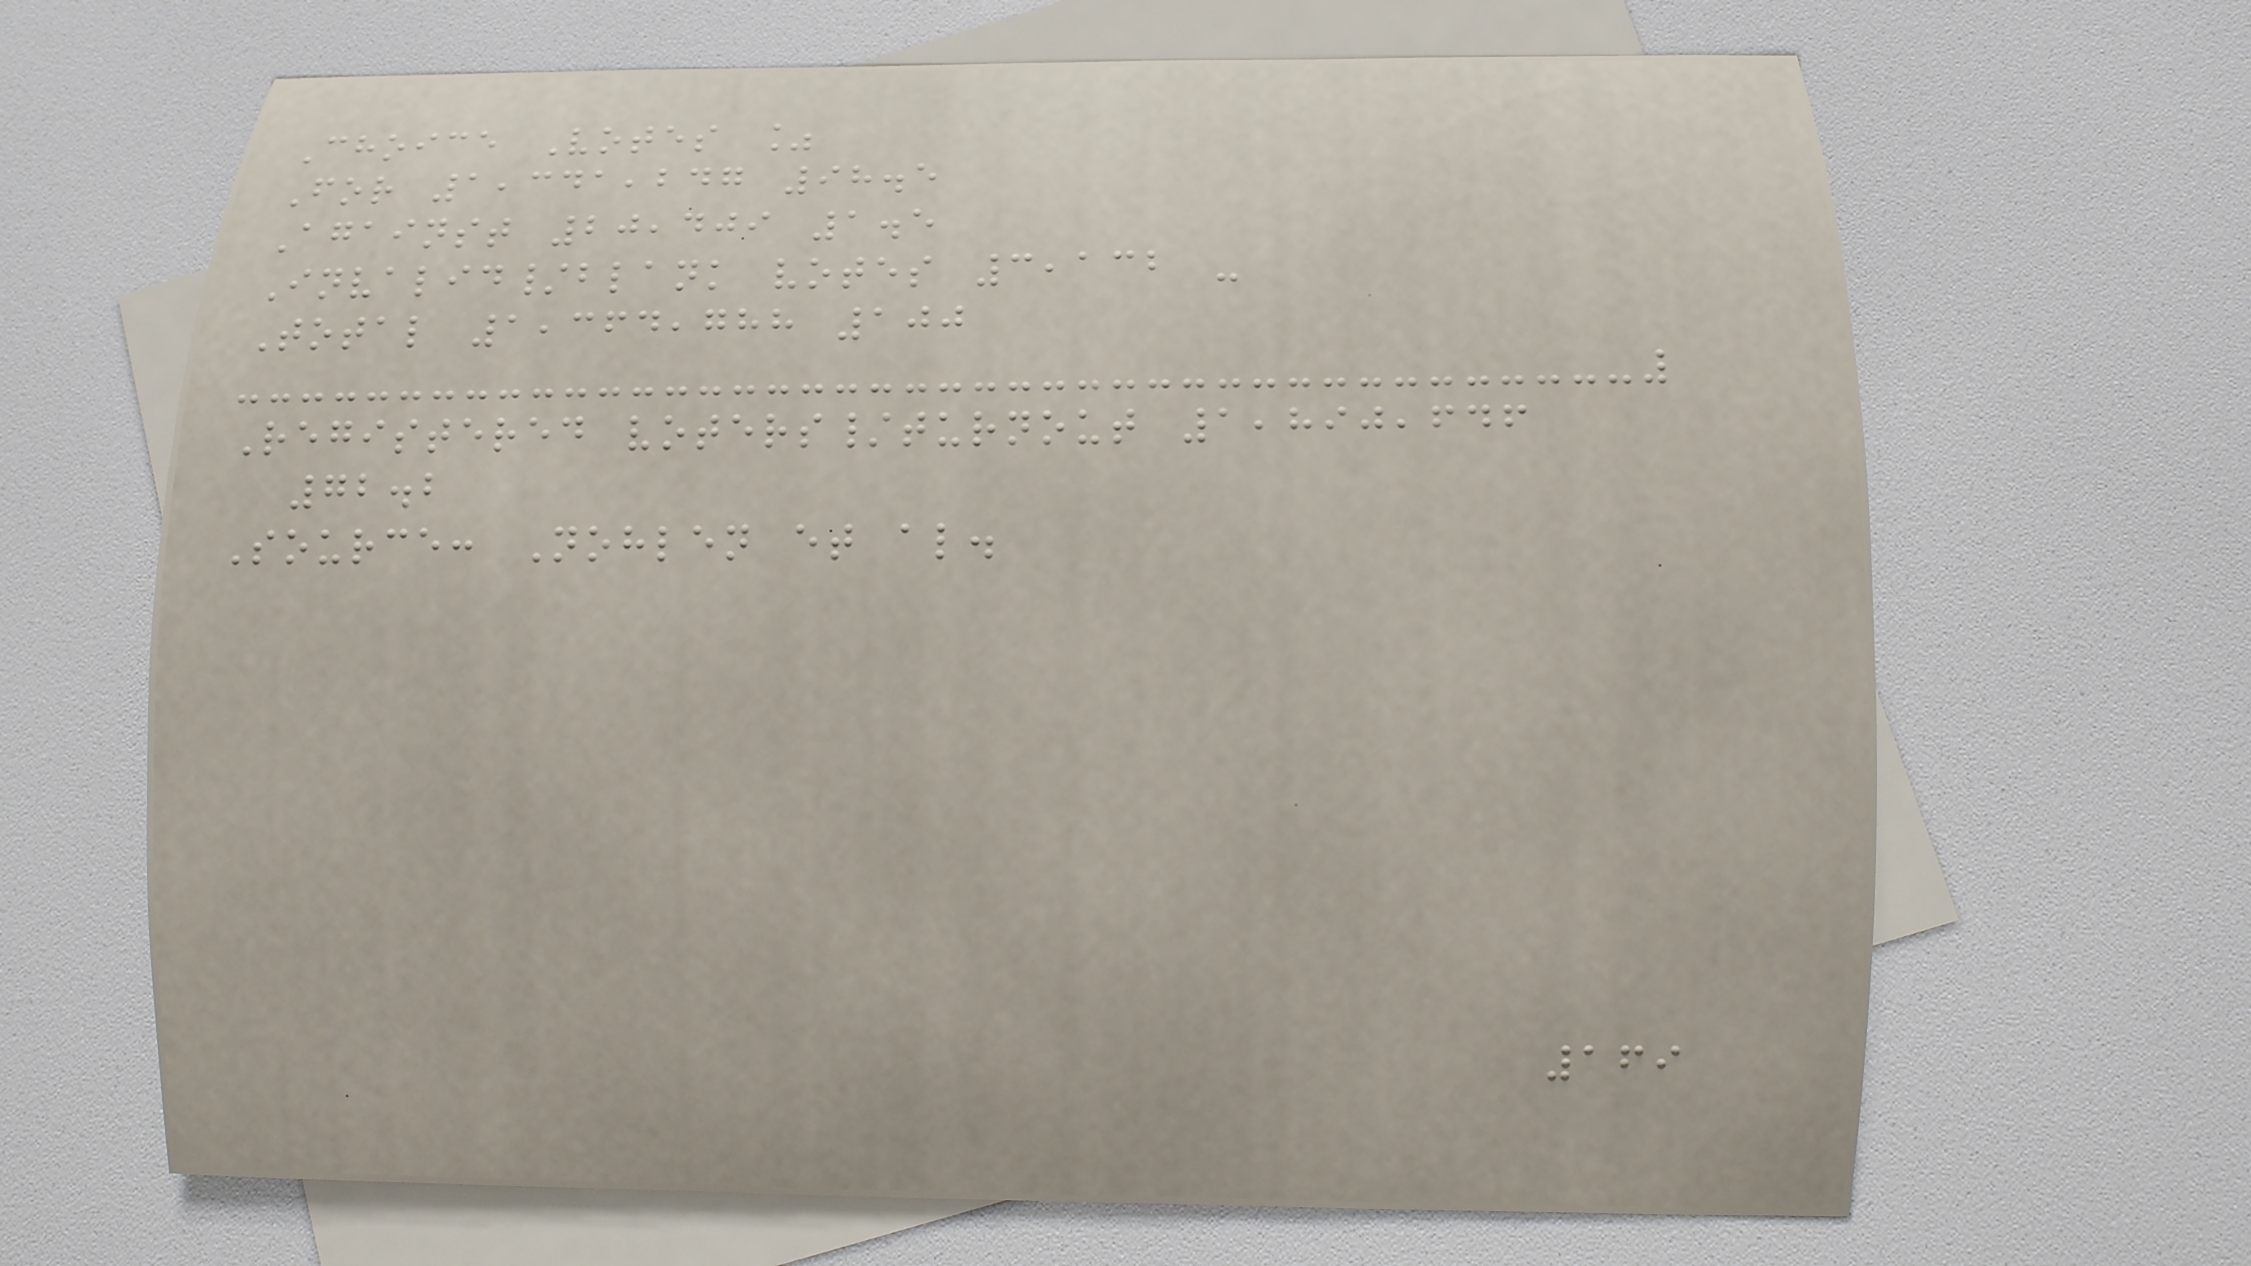Choice Votes %
For 1,341,247 98.5
Against 20,409 1.5
Invalid/blank votes 3,132 -
Total 1,364,788 100
Registered voters/turnout 1,890,646
72.2
Source: Nohlen et al.
169
